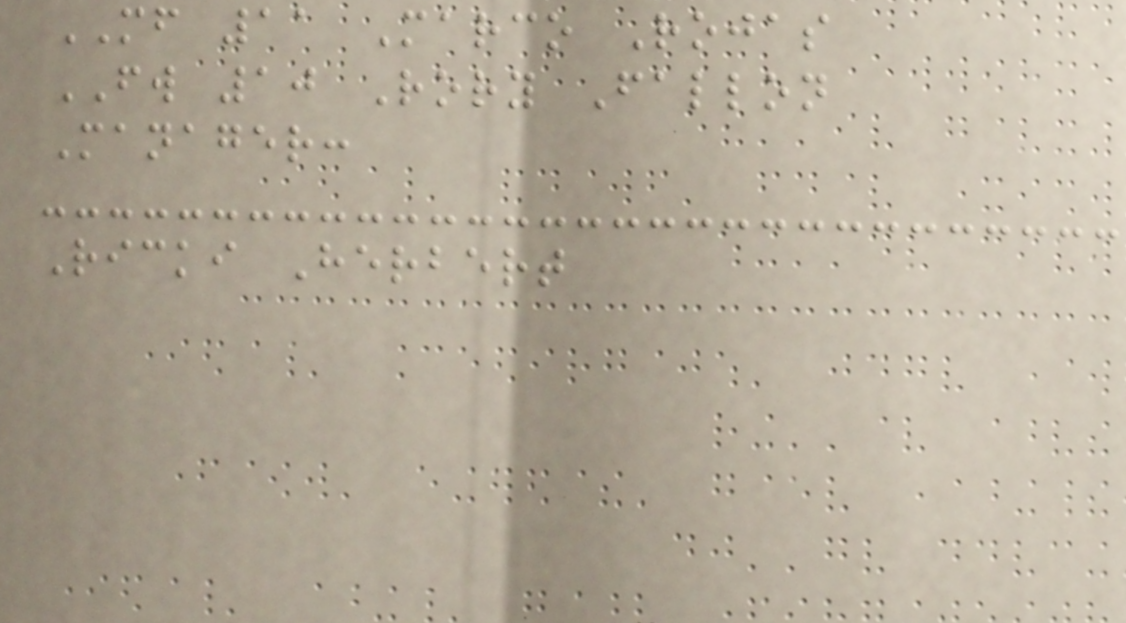MF 11 Marco Rojas
FW 10 Rory Fallon
Manager:
Ricki Herbert
